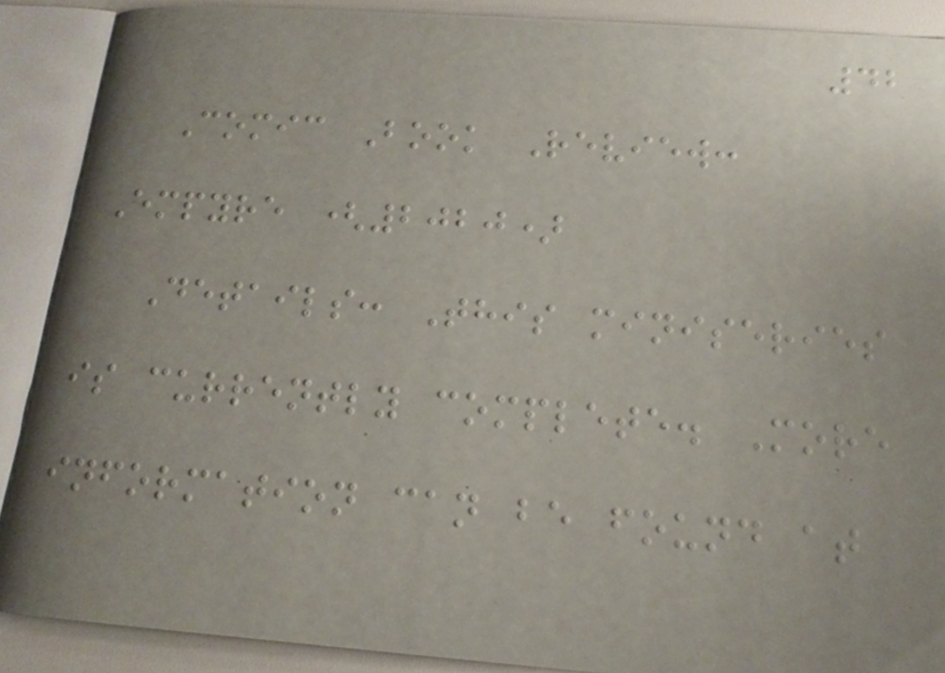42
Comic Book Review:
Empyre (2020)
Details: This miniseries
is currently complete. More
information can be found at
